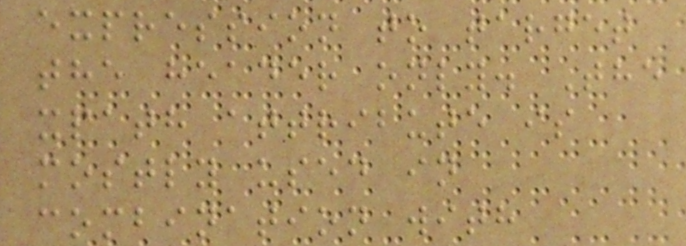expression to target
the header only. The
xpath attribute is
mostly used in
combination with
